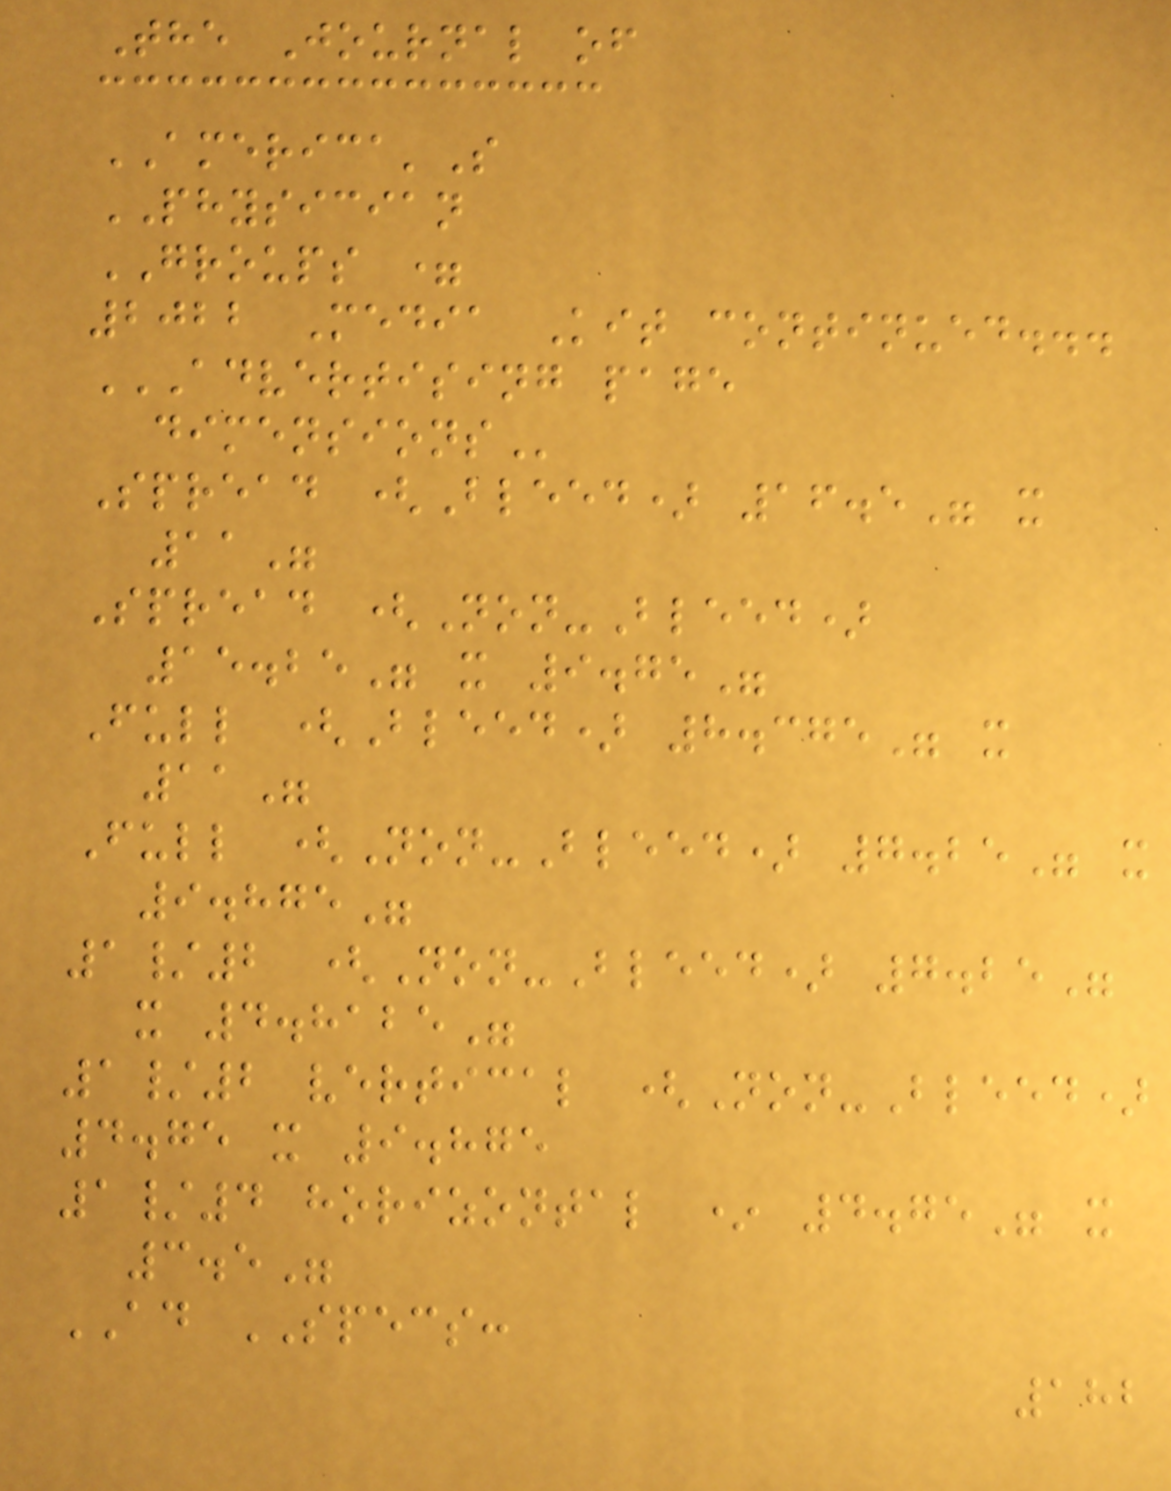The Journal of
AMERICA'S
PHYSICIAN
GROUPS =
2022 Media Kit continued...
ADVERTISING PAGE
DIMENSIONS
Spread (Bleed) 16.5" x
11"
Spread (Non-Bleed)
15.25" x 9.75"
Full (Bleed) 8.375" x
11"
Full (Non-Bleed) 7.25" x
9.875"
1/2 (Non-Bleed) 7.25"
x 4.8125"
1/2 vertical (Non-Bleed)
4.75 x 9.875
1/4 horizontal * 4.75" x
3.5"
AD SPECS:
182
